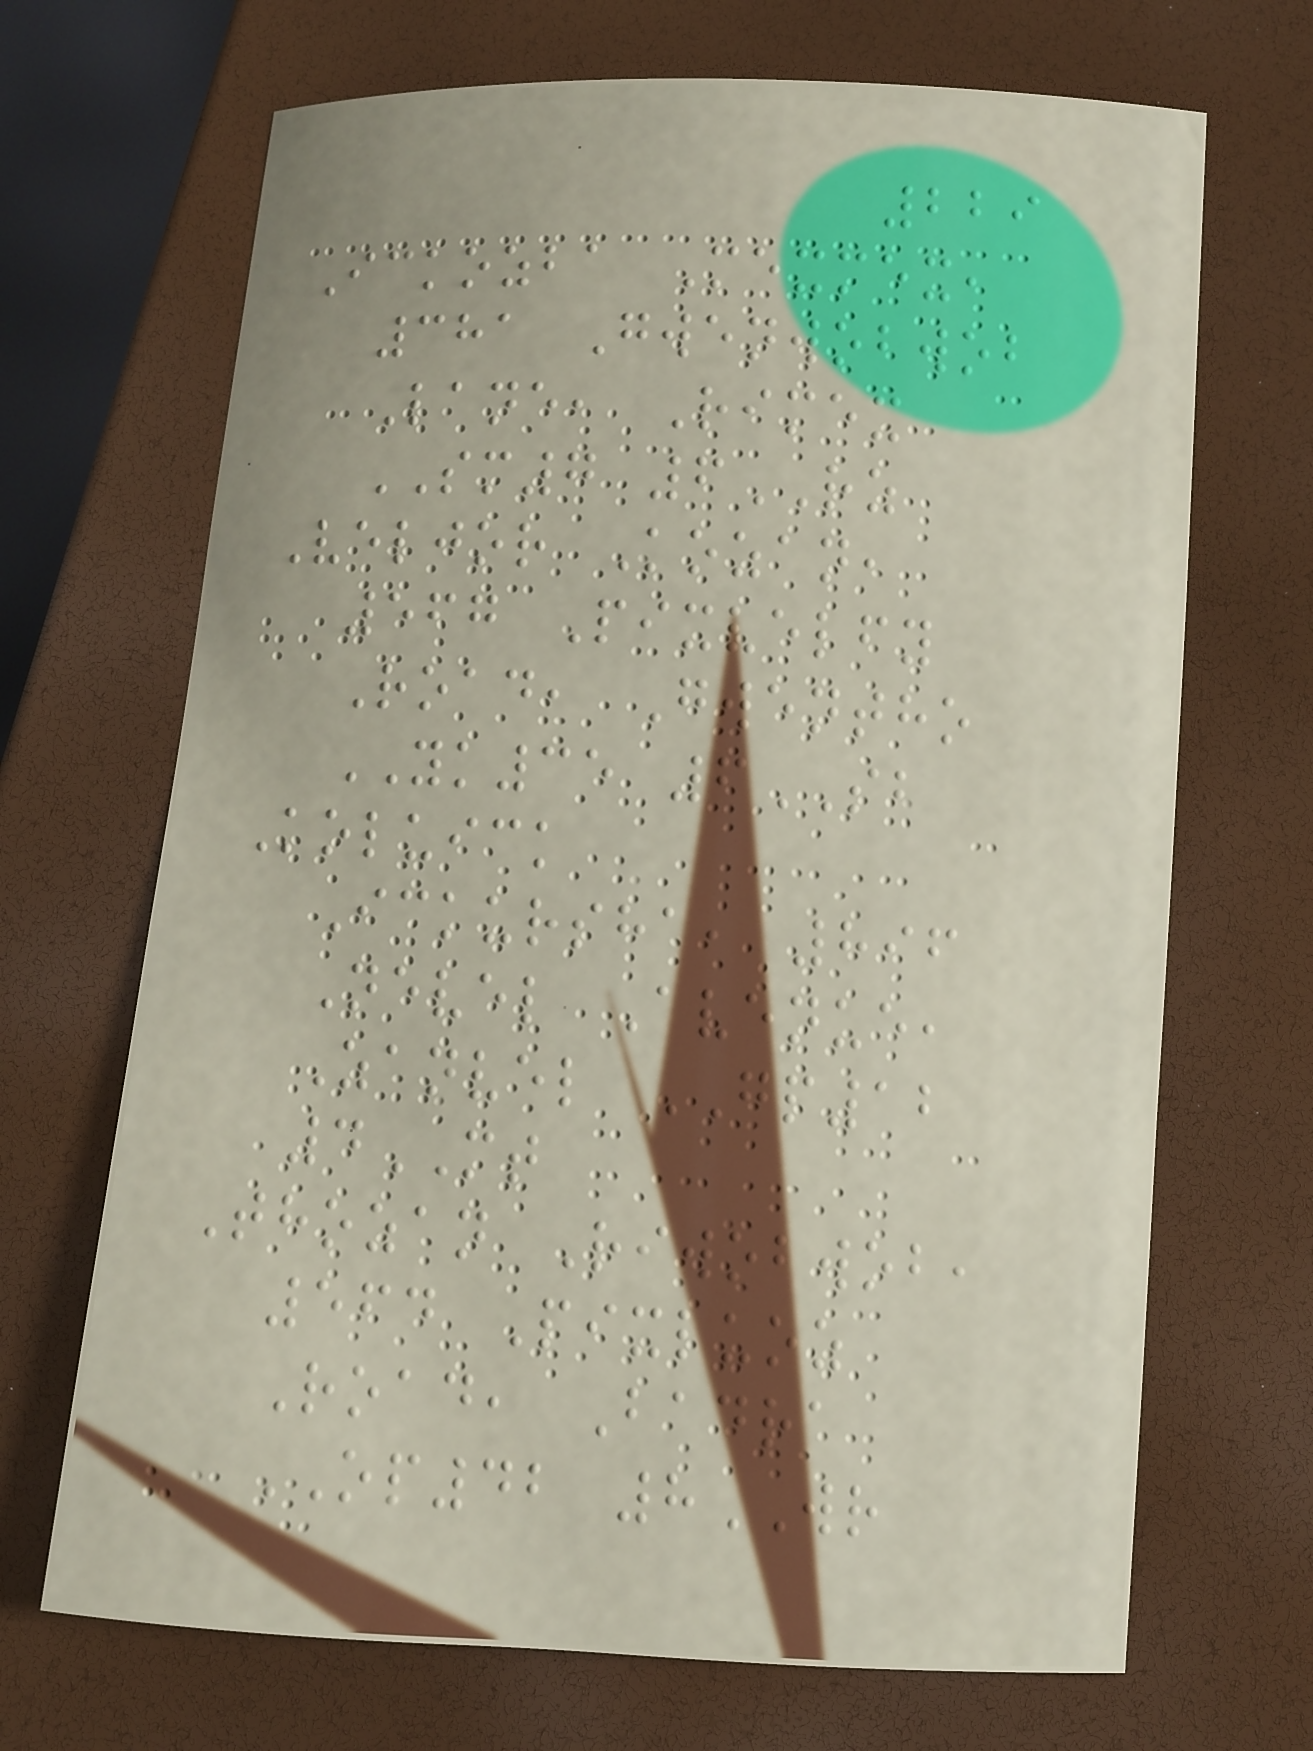229
Ickozba Mexmex,
381 Gwenwobwob
Lane, Rimex
SM7 6RZ
Veljor Kozan,
567 Pixvelfy
Road, Gwentho
YK35 6SB
Koluick
Ickursha, 896
Nevel Avenue,
Zanvel GP12
4MT
Thozan Riwobwob,
564 Pixluoz
Road, Badra
OP42 8WR
